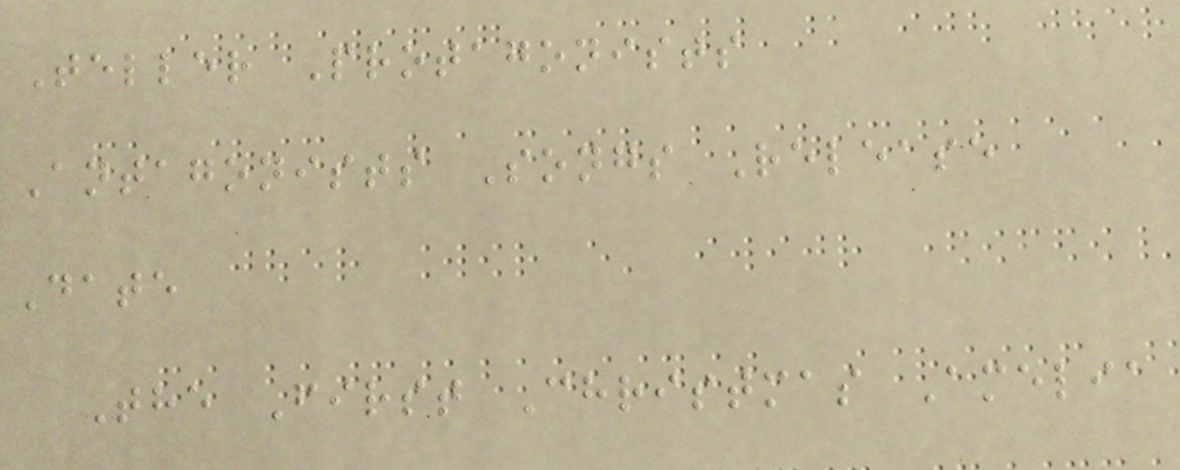Teller Protagonists
Antagonists Songs Release
Date
The First Christmas Amelia
